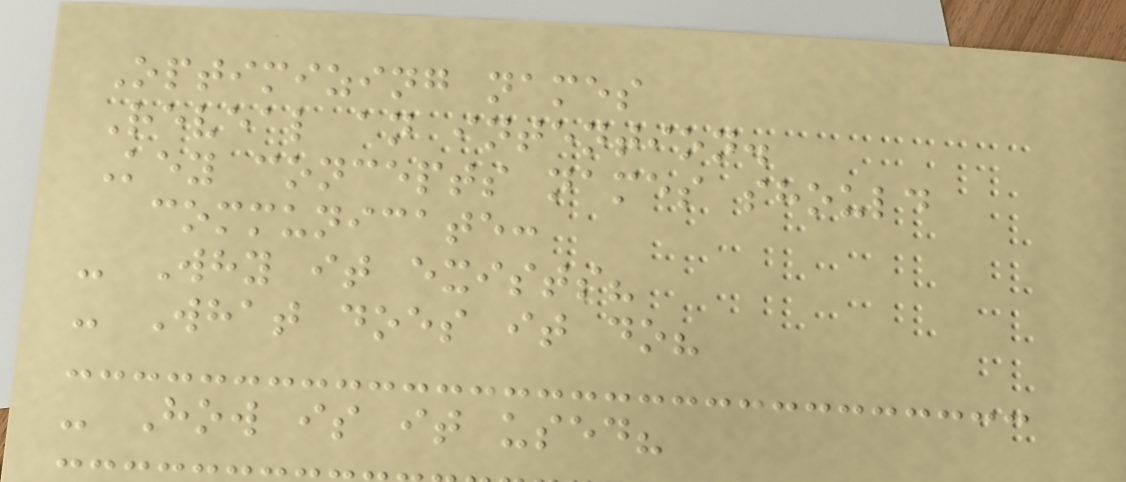Optimizing names
Reveal an intention.
Key concepts names should
communicate:
- Why it exists?
- What does it do?
- How is it used?
